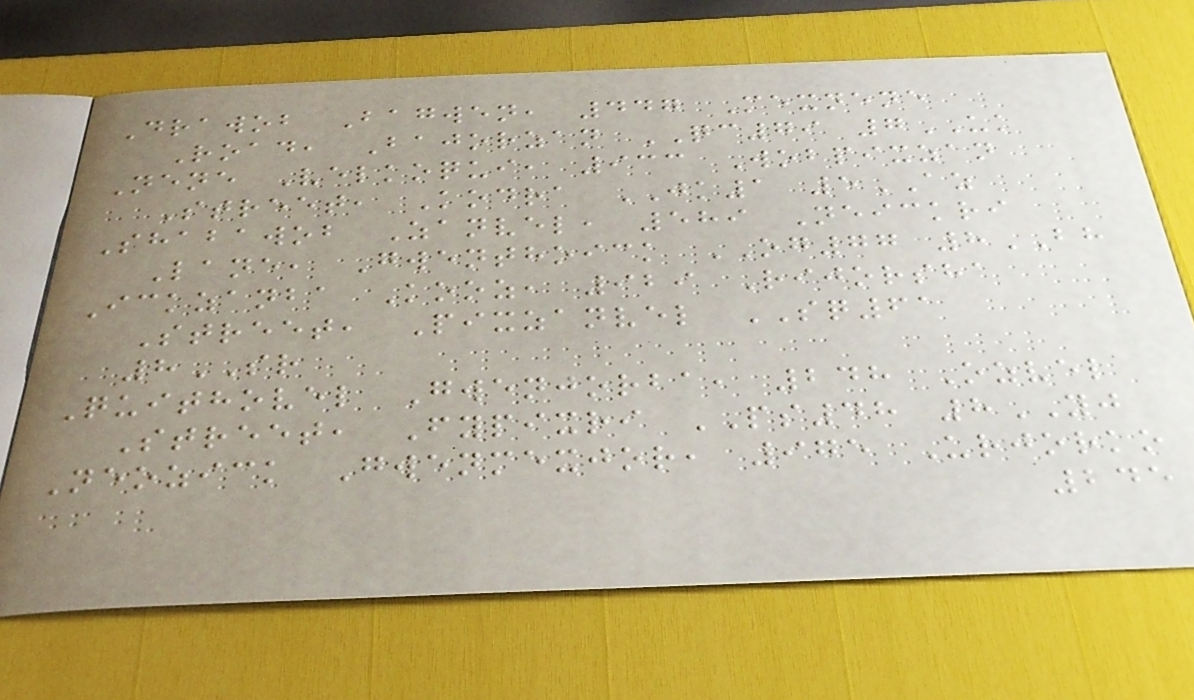Drawob Bagwen, 447 Mexnene
Road, Bajorzan QC79 7UK
Nene Velkoqui, 933 Wobpixzan
Street, Kodra JK1 5AZ
Shabawob Zanvel, 589 Neickri
Lane, Gwenthoick OG77 8BH
Ickzanba Kooz, 929 Rijorsha
Street, Pixzanvel SQ61
8SR
Quithovel Gwenjorba, 248 Ozvel
Street, Fypixri PS48 8YJ
Neozick Gwenmexjor, 975 Urjorko
245
